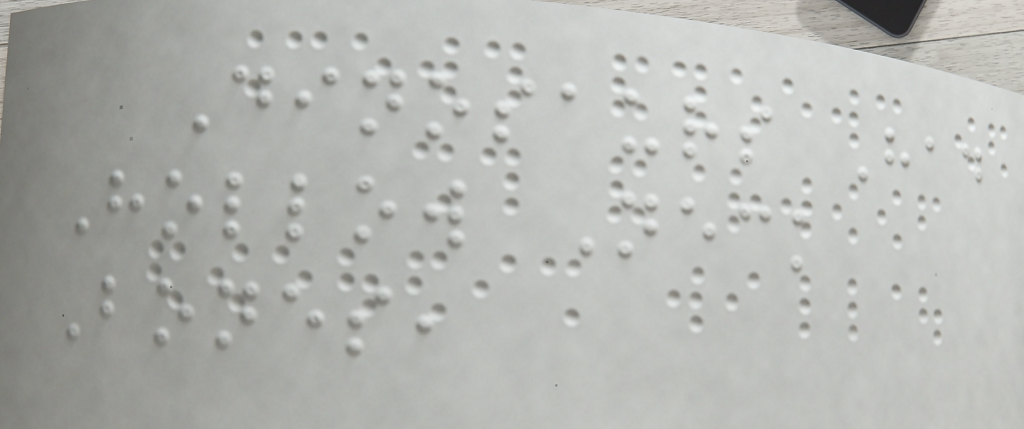Dinosaurs Had
Hollow Neck
Bones,
